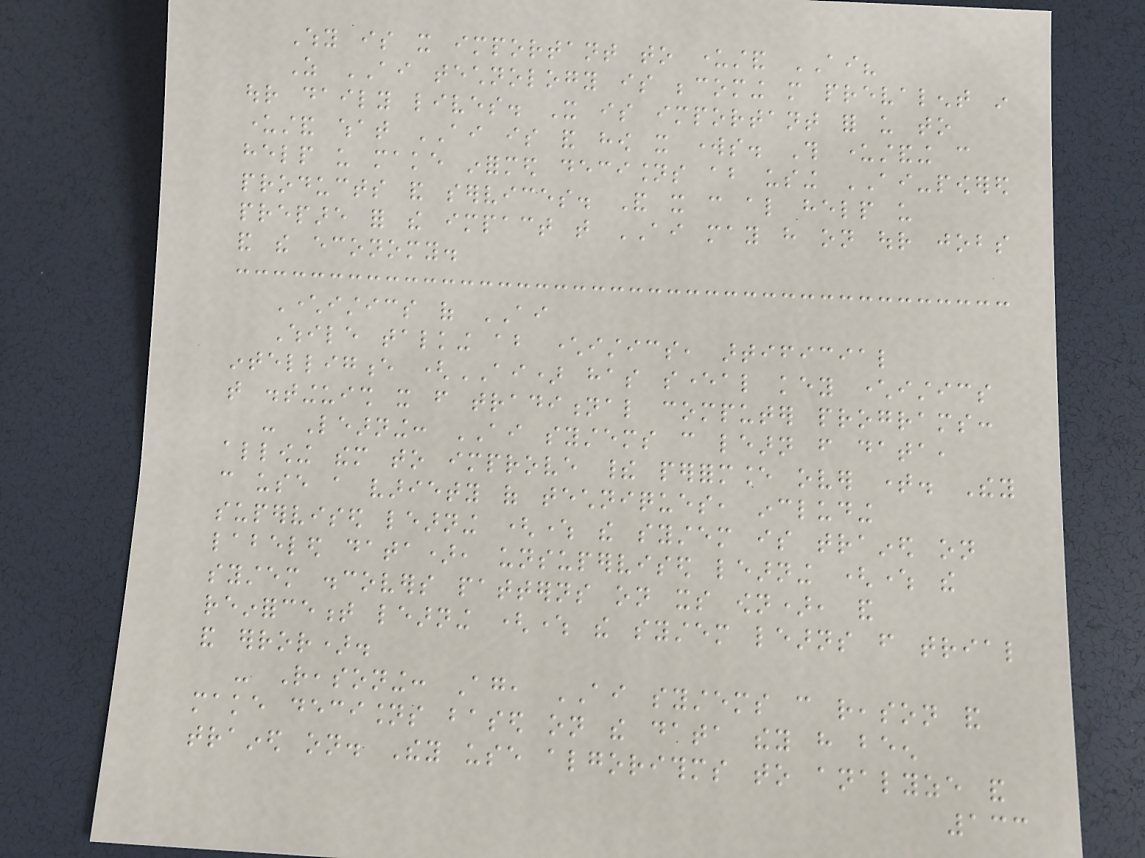Why is it important to understand AI?
As AI technology is becoming more prevalent in
our daily lives. It is important for us to
understand what AI is and how it works. This understanding can
help us make informed decisions about using AI-powered
products and services. And it can also help us
prepare for the impact that AI may have on our jobs
and the economy.
Characteristics of AI
While talking about characteristics, artificial
intelligence (AI) has several key characteristics
that distinguish it from traditional computer programs:
- Learning: AI systems can learn from data,
allowing them to improve their performance over time. They
can use a variety of techniques, including
supervised learning (where the system is trained on
labeled data), unsupervised learning (where the
system discovers patterns on its own), and
reinforcement learning (where the system learns from trial
and error).
- Reasoning: Again, AI systems can reason and
make decisions based on the data they have been
trained on. They use algorithms to analyze and
133
